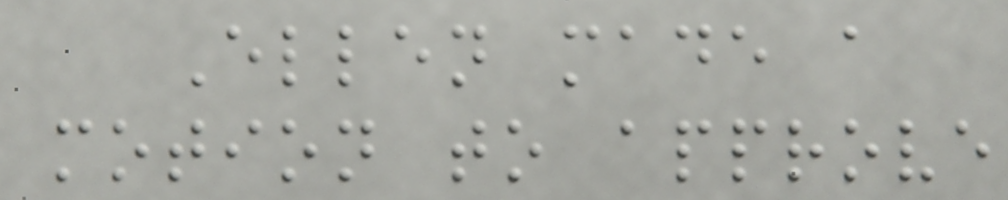Ellen made a
motion to approve
